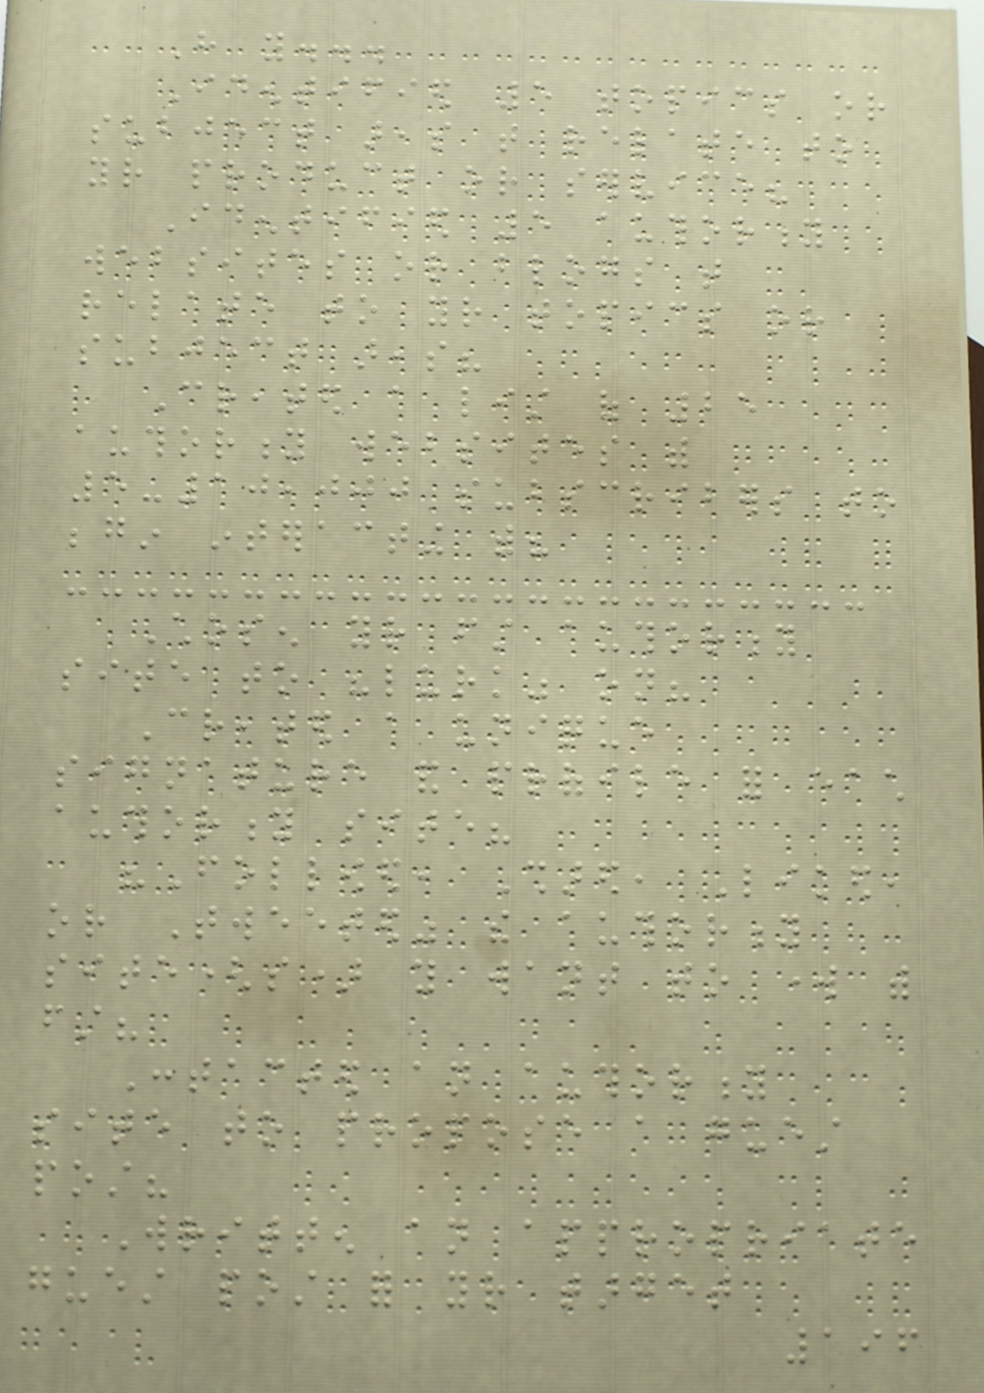Have you...
Identified 5 topics or
subject areas that relate to
your product or service?
Identified 5 authority
websites or blogs that
relate to your topics or
subject areas?
Created a list of 25
authority websites with
5-10,000 subscribers to
begin interacting with?
Chosen your first authority
site to "lurk" on?
Created a unique
signature and profile for each
authority site?
"Followed, Shared, Liked,
or Tweeted" the authority
site(s) you want to work with
first?
Contacted an authority
site to propose a guest
post?
Written an appropriate
guest post for your target
196
